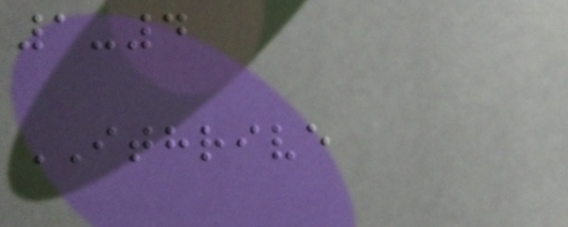1-4
ITHRIVE
